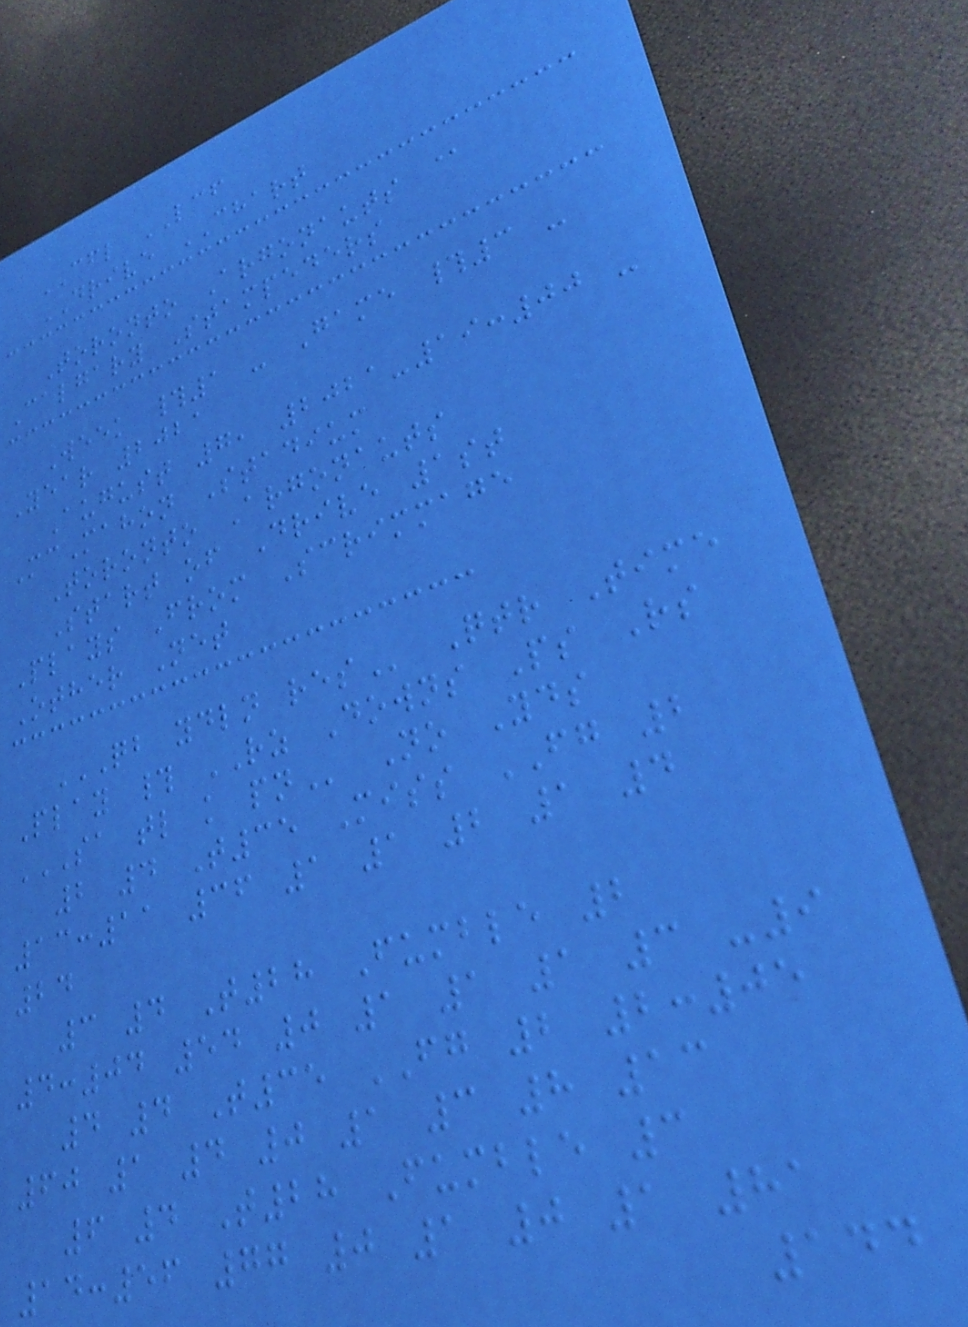CFL LCF
DRIVE CHART
Toronto Argonauts @
Calgary Stampeders
Week #1 - Game #3 -
Year 2021
August 7, 2021-19:00 -
McMahon Stadium
Toronto Argonauts
Start of Drive 1st
Plays From Scrimmage
Other Net
QB YDLN RES Qtr Time
Play # RZ Downs Ps Rs
SA TL K PN No Yds
2 4 T35 Miss FG 2
13:11 36 1 1 2 1 4
24
3 4 T28 Fumble 2
4:04 54 0 1 1 1 3 -9
4 4 T35 FG 2 2:05
60 1 4 0 1 3 8 13
6 4 T28 Fumble 3
14:56 77 0 1 0 1 81
144
